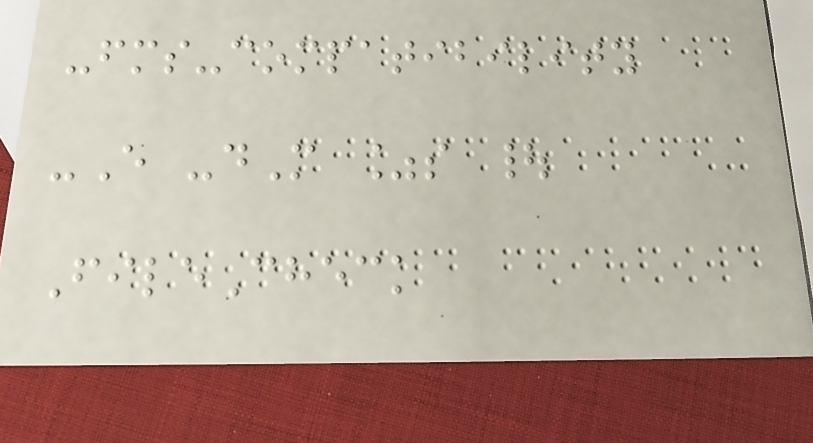-fms-compatibility
-E -dM %s |
FileCheck
